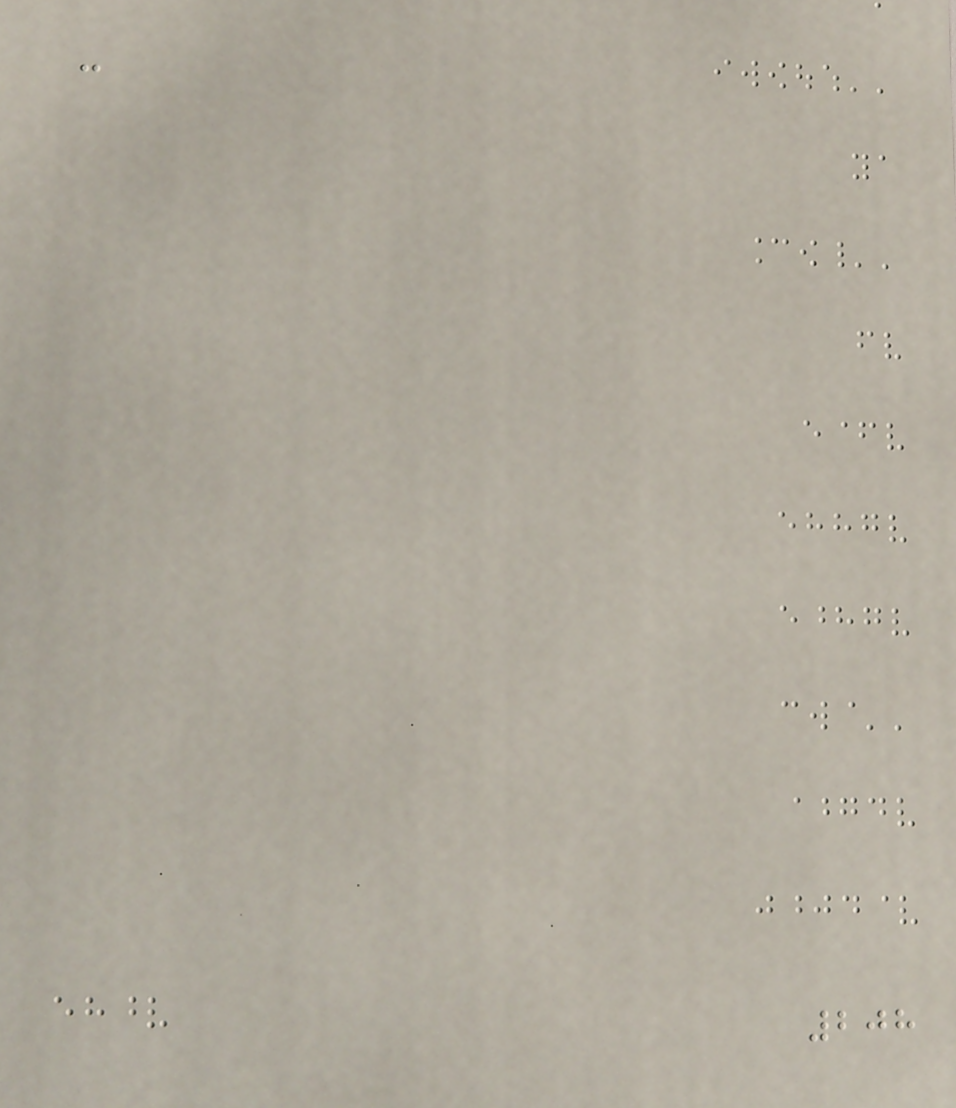-
208
